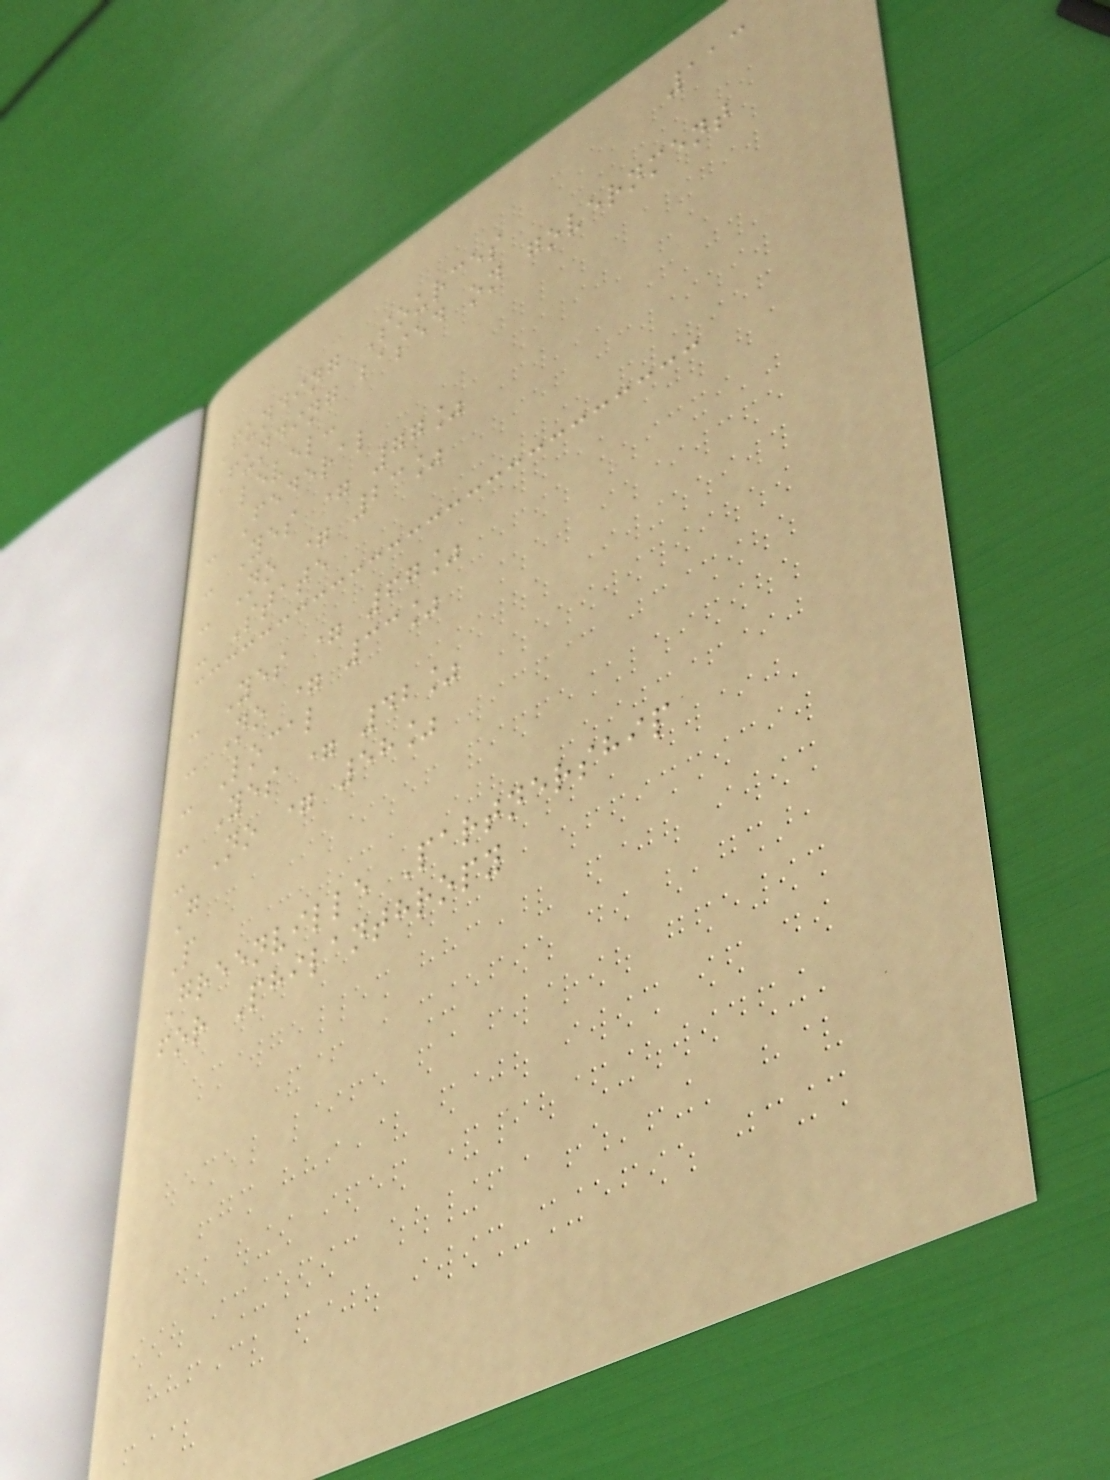113
Funding Sources
Funding based on government
level:
- Federal
- Yes = 77%
- No = 23%
- State
- Yes = 67%
- No = 33%
- Local
- Yes = 42%
- No = 58%
G
P
Greenville Partnership
for Philanthropy
